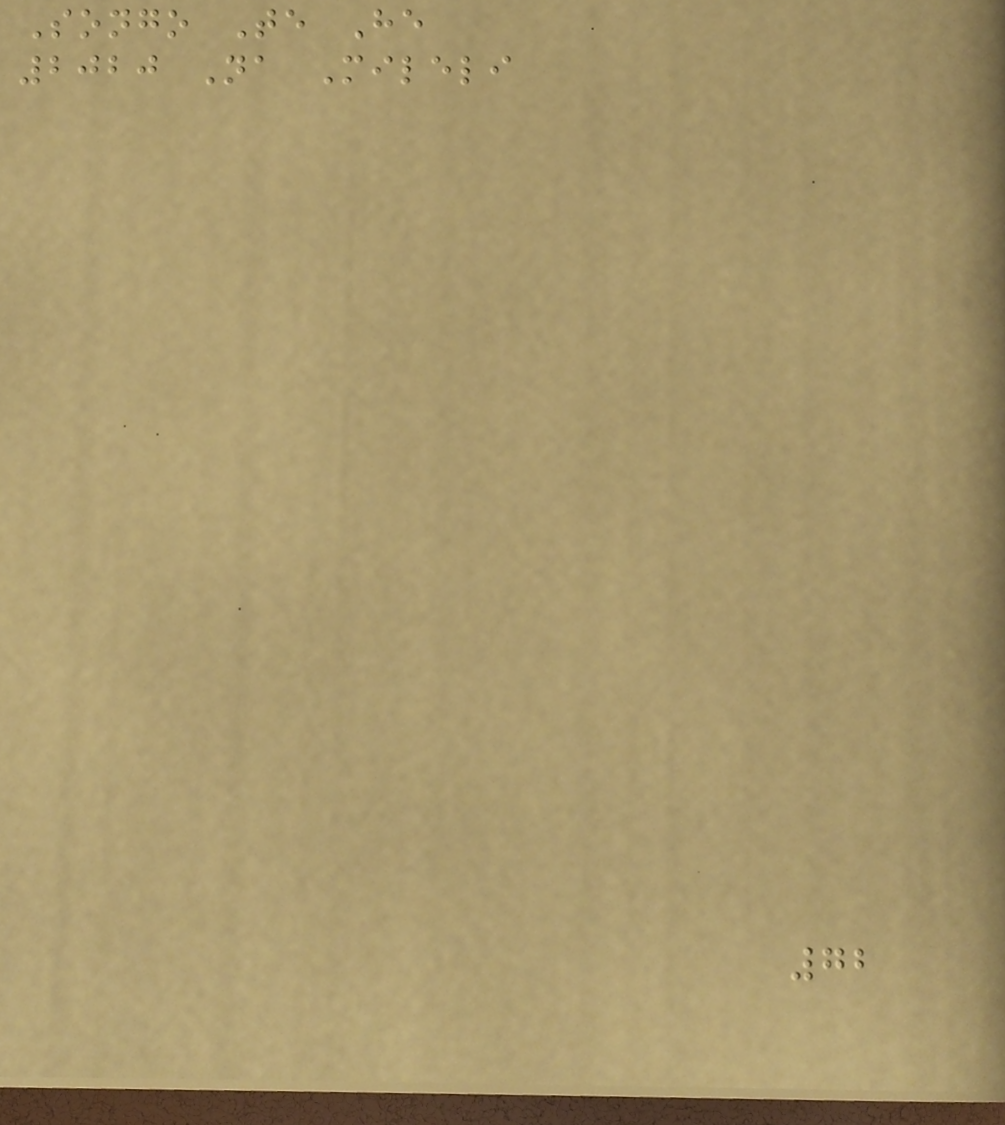Songo Te He
2020 Na Mileli
72
